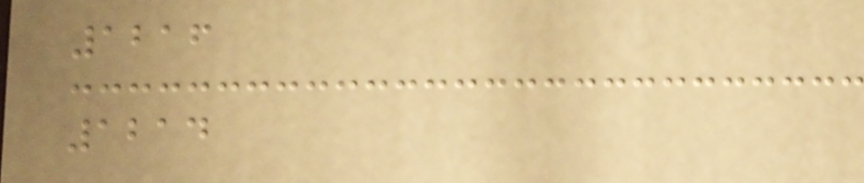1216
1214
